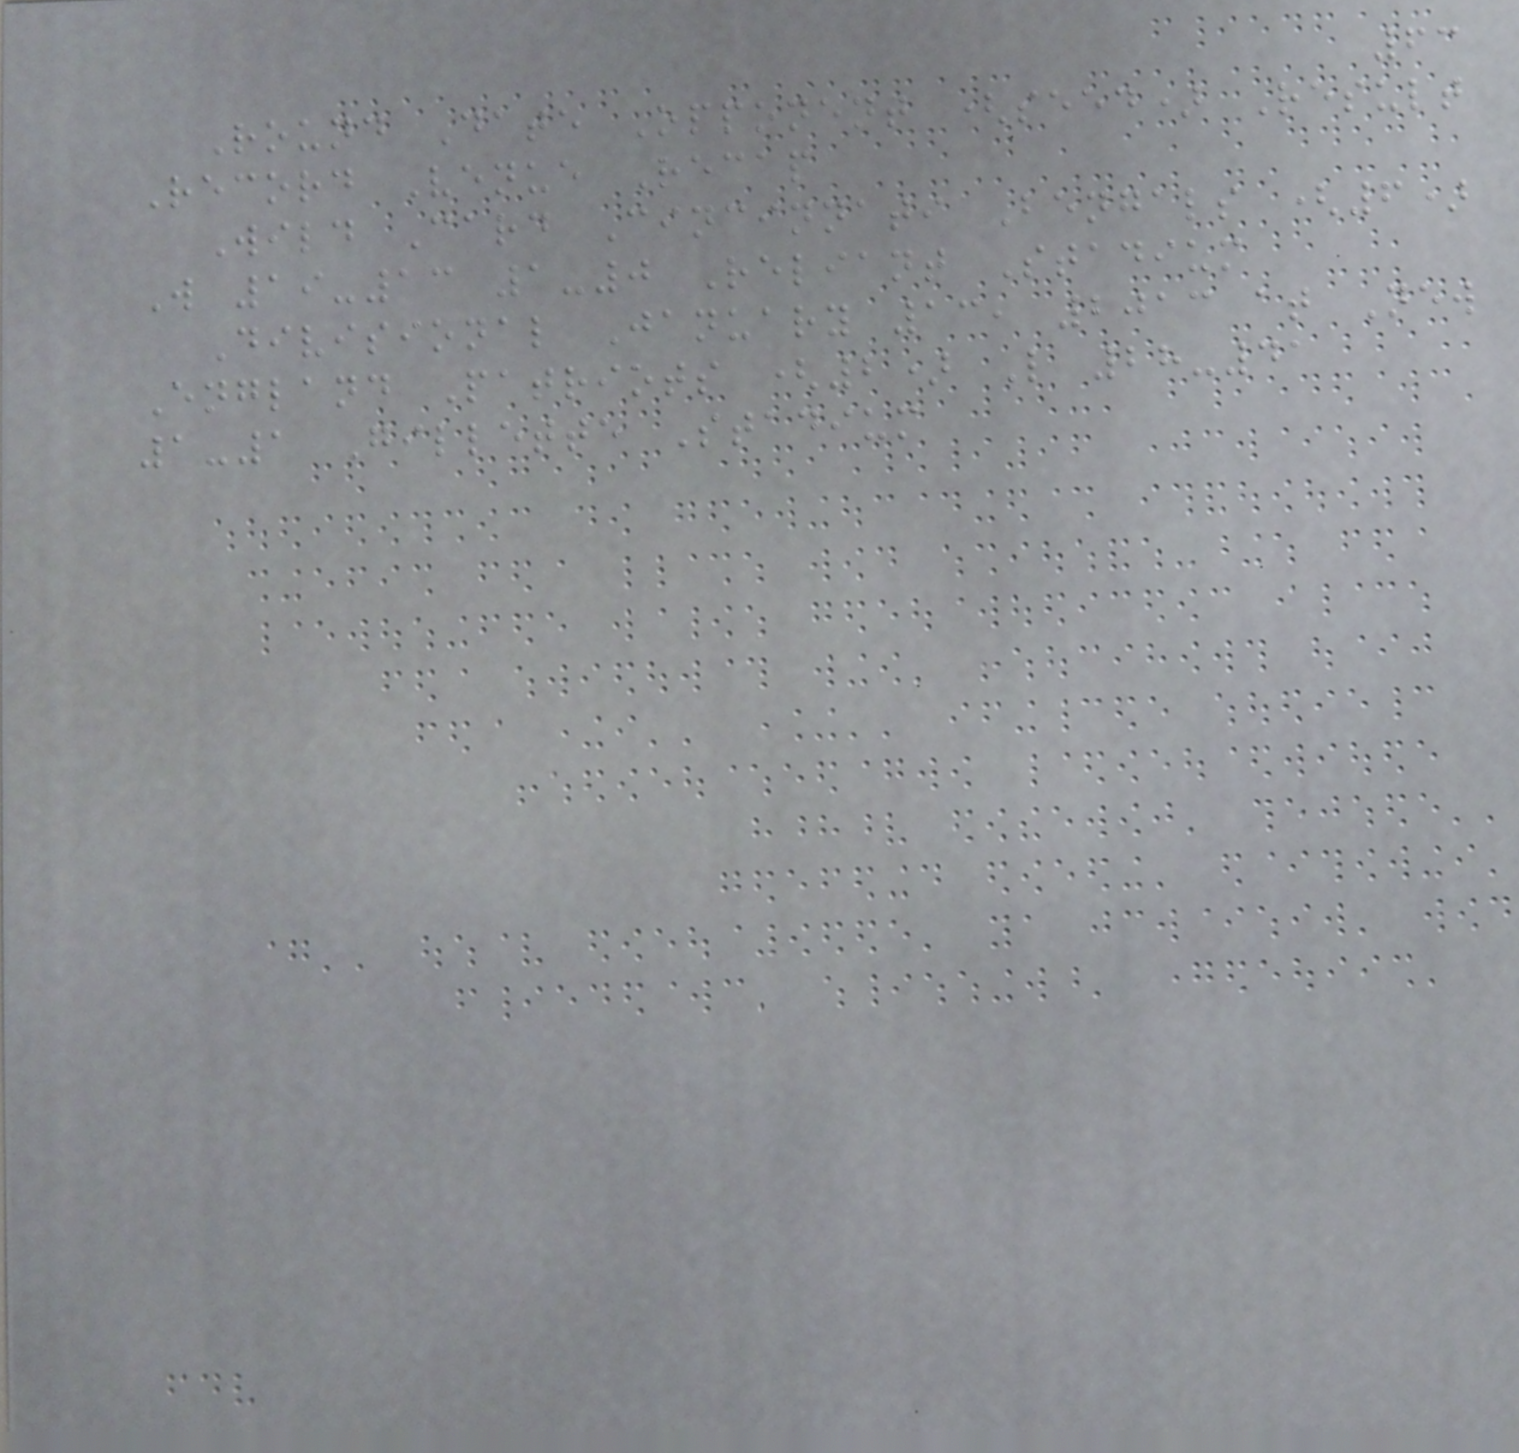63
Round Date Opponent (seed) Result
Record Venue Recap
Wild Card Cincinnati Bengals (6)
W 19-13 1-0 Reliant Stadium
Divisional January 13, 2013 at New
England Patriots (2) L 28-41
1-1 Gillette Stadium
